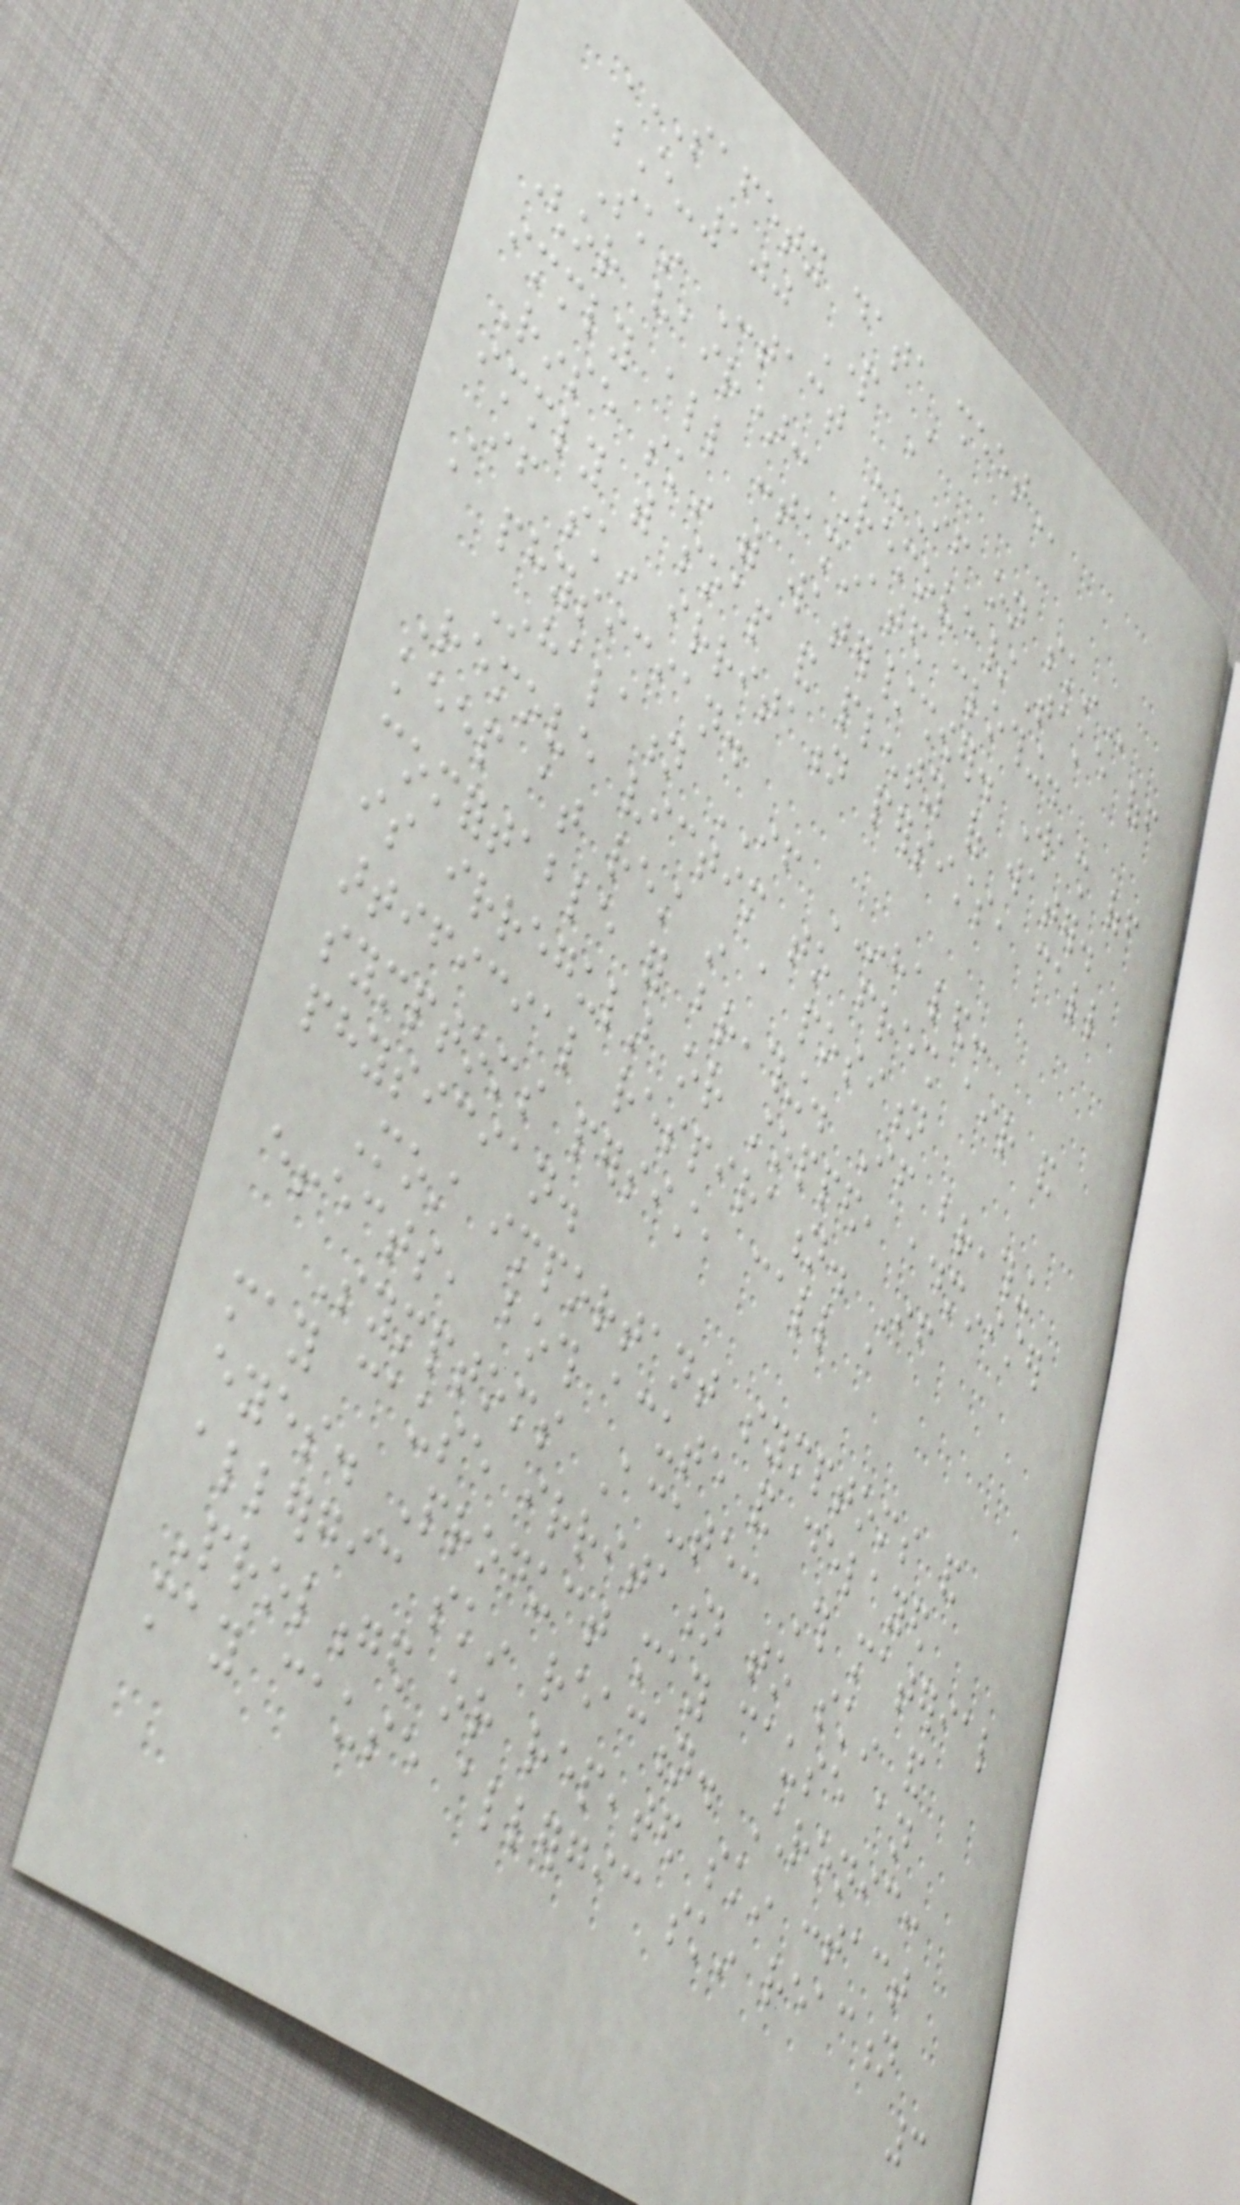SAFETY DATA SHEET
E-100 Part A
Skin Contact IF ON SKIN
(or hair): Remove/Take off
immediately all contaminated clothing.
Rinse skin with water/shower. Wash off
immediately with soap and plenty of water.
If skin irritation persists, call
a physician.
Inhalation IF INHALED:
Remove victim to fresh air and
keep at rest in a position
comfortable for breathing. If breathing
is irregular or stopped, administer
artificial respiration. If
symptoms persist, call a
physician.
Most important symptoms and
effects, both acute and delayed
Symptoms Acute: This material
may cause irritation to skin and
eyes. Product may cause an
allergic skin reaction. Chronic:
Prolonged or repeated skin contact
may cause allergic skin reaction
3
